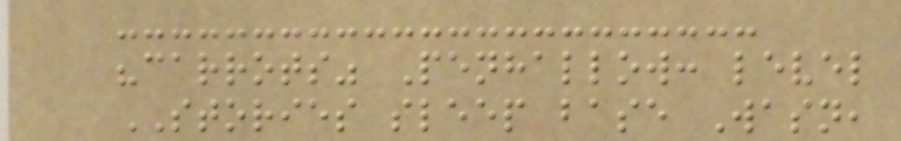"carrots" Penhallow: level
STORIES sleep base Wasn,
